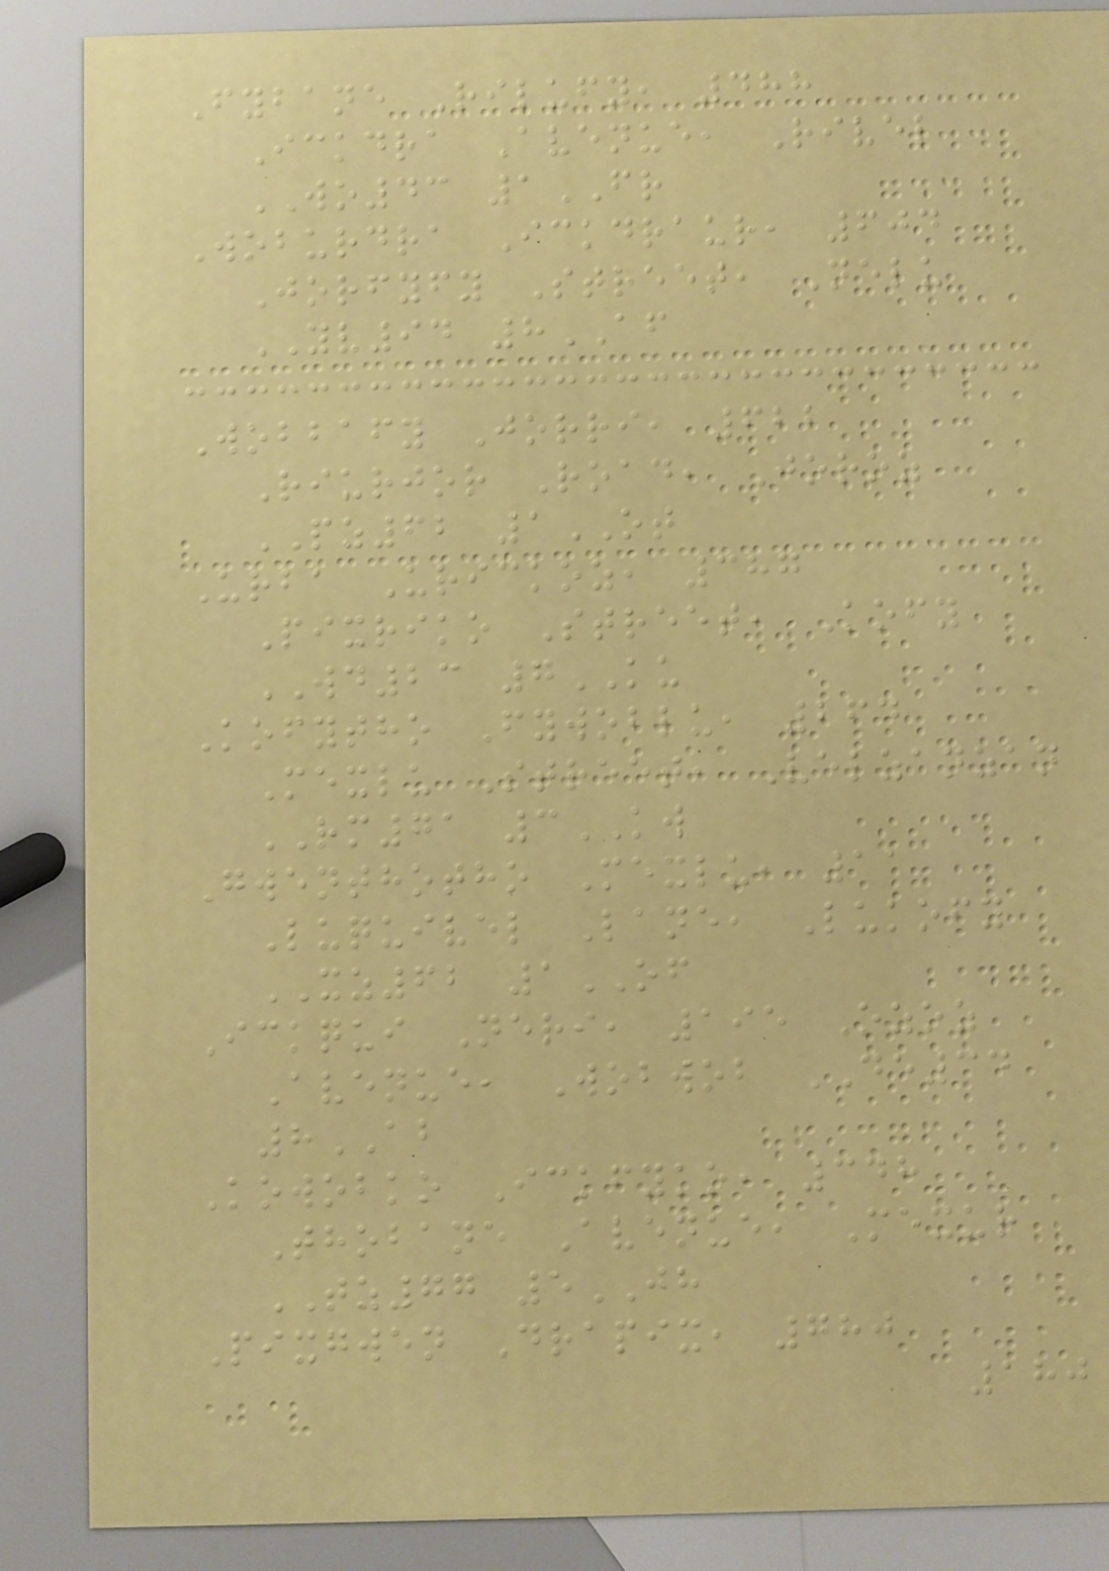Fybane Rilufy, 488
Ickdra Avenue, Rivel
WO43 1FR
Woburdra Ickdraur, 604
Jorfyfy Street, Nelu
YV94 8AF
Wobbafy Jorri, 622
Riurjor Road, Joroz
PZ62 1OT
Urba Urickoz, 387
Pixriko Street, Kofy
WD23 7KU
Kofytho Fywoblu, 264
Mexlu Street, Velzanzan
RM71 3KW
Gwenthotho Mexlu, 11
Luquivel Lane, Lukofy
XZ62 1OF
Ickqui Neri, 195 Ozoz
Avenue, Wobwob DE34
8AB
Kowobko Ickfyko, 348
Thobane Avenue, Mexur
TZ77 5JH
Pixgwen Drapix, 780
180
